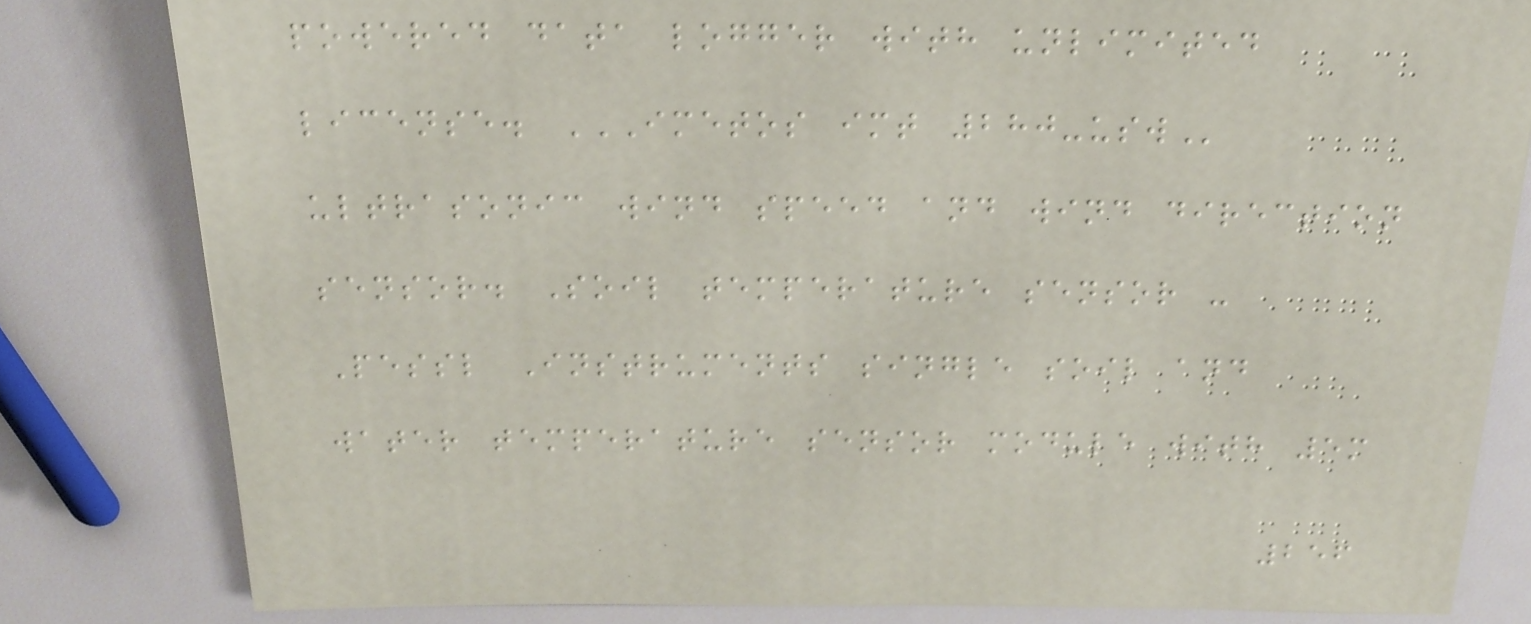powered data logger with unlimited
license. IMETOS IMT 280-USW
ultrasonic wind speed and wind direction
sensor. Soil temperature sensor -
Pessl Instruments single soil and
water temperature sensor module with 5m
256
